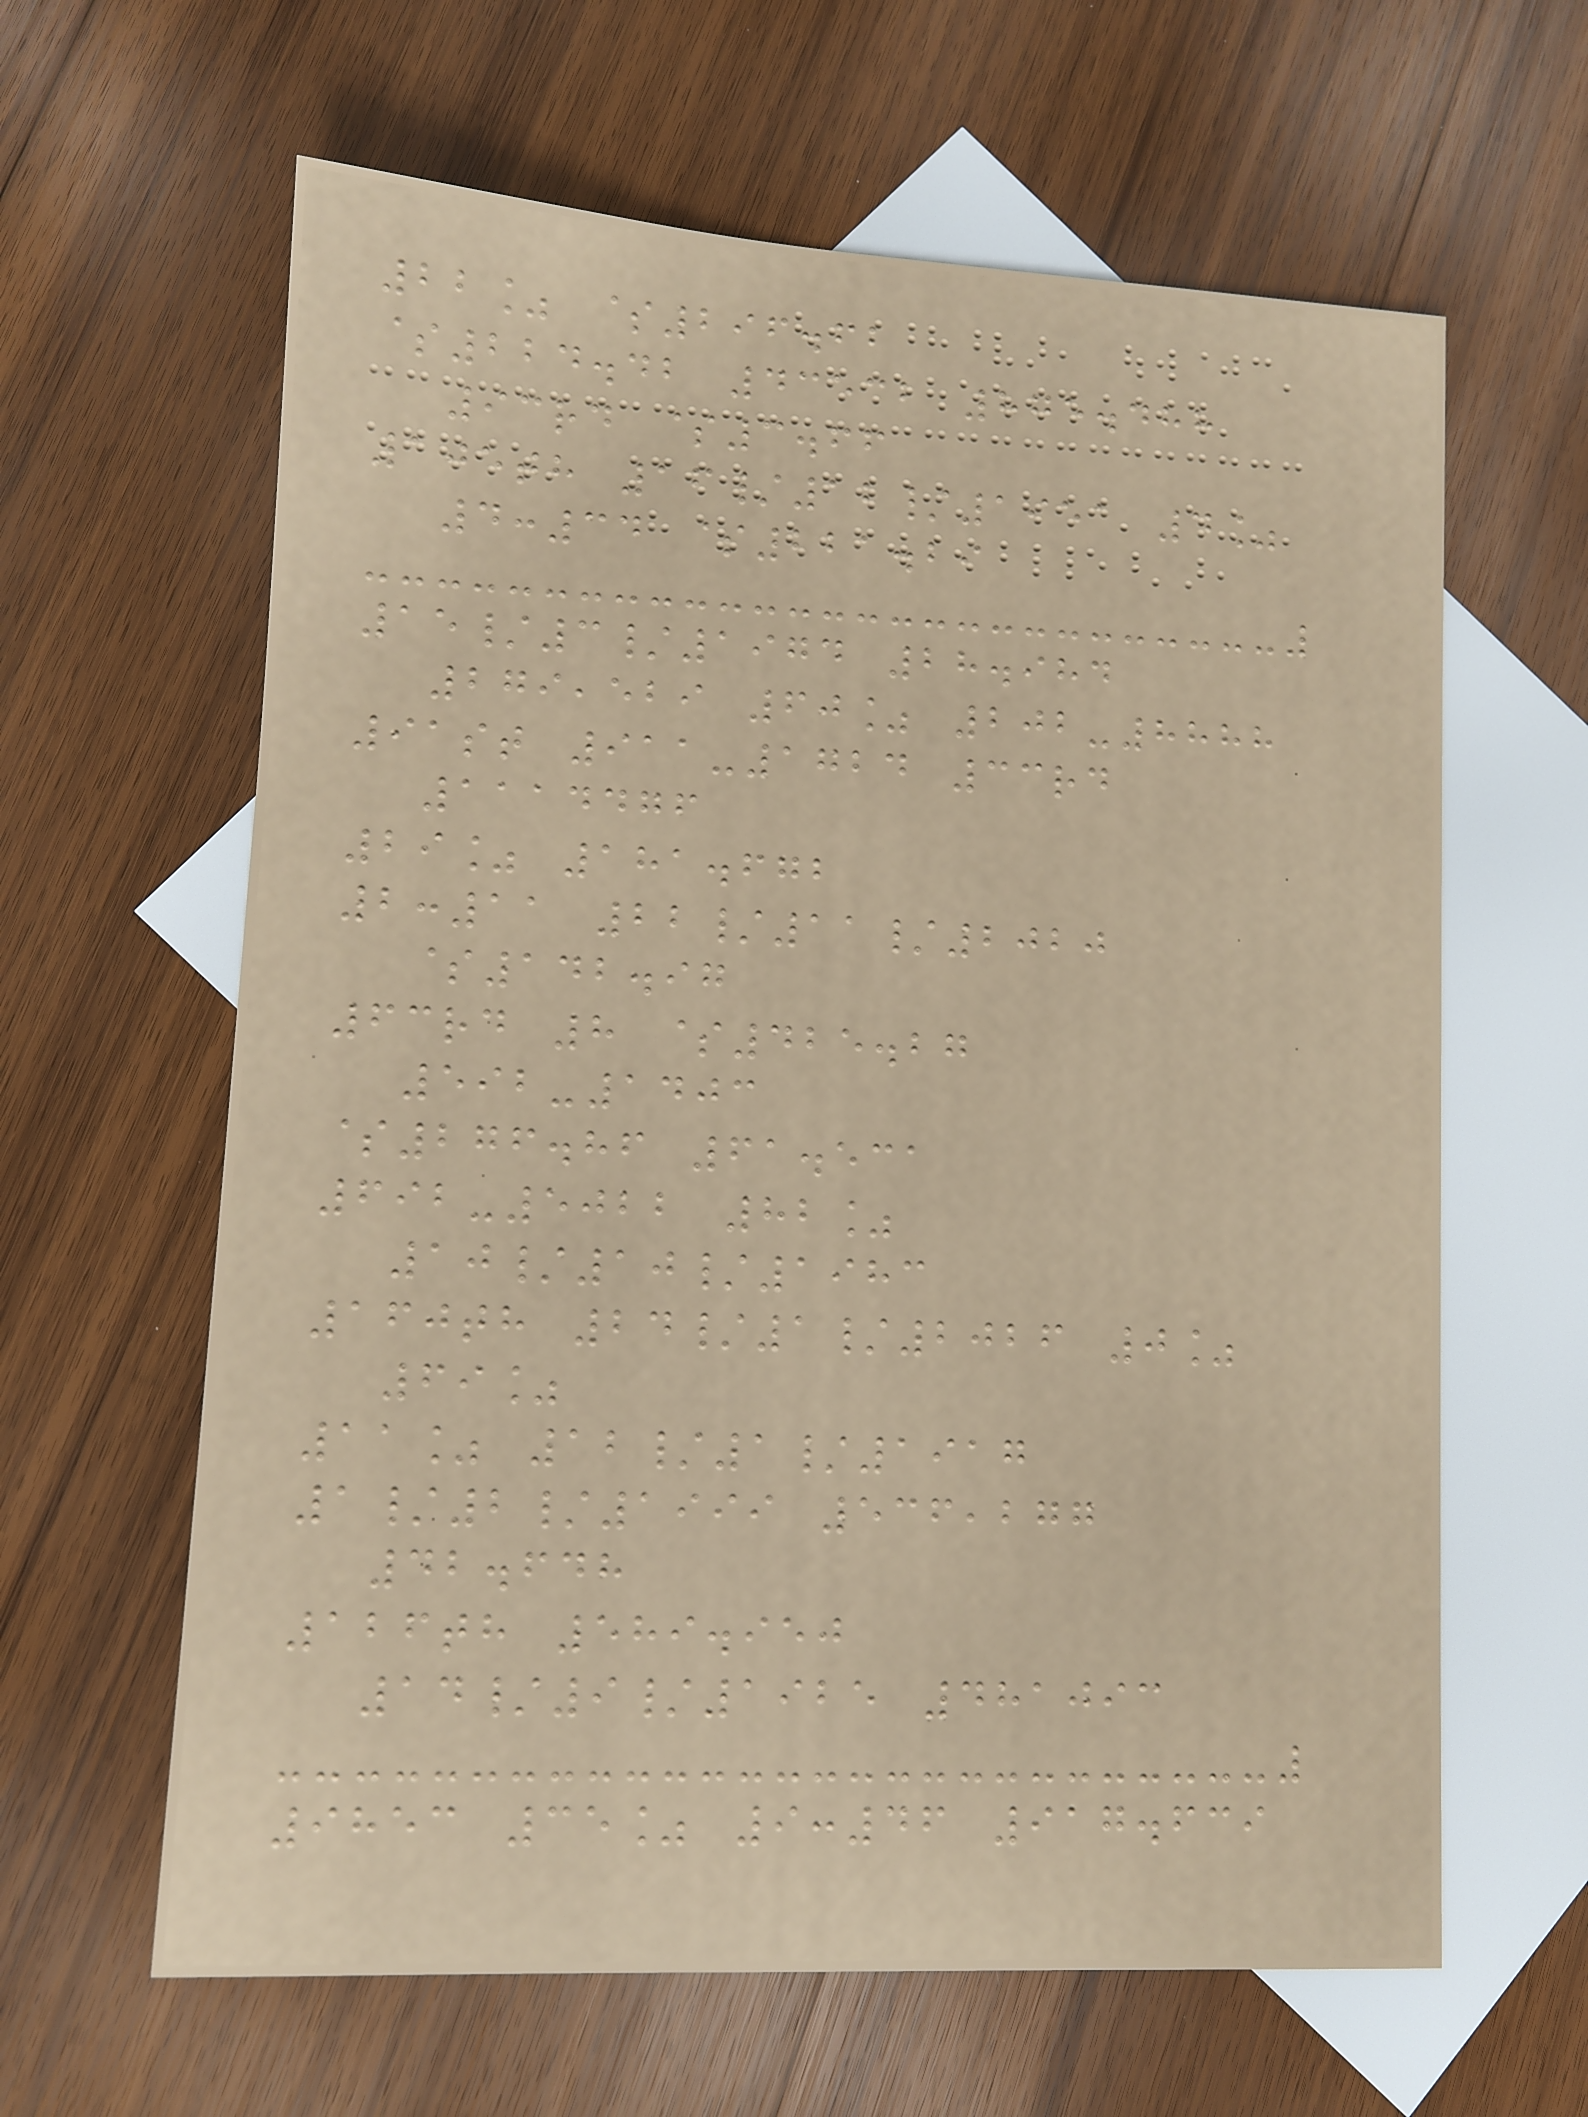22% $296.62
$224.42 43532 875.488
93rd $3.66
105th 16/12/1951 4%
4:34 $221.29
15/3/1974 28.984
279,529 60% 202-8888
91st 911-1724 33rd
1114476
29% 181.672
2:11 22/11/2020
$142.97
63rd 8 $425.27
592-1403
$276.86 61.531
692-5022 82%
10/10/1983
160th 24/1/2026 0%
69%
11% 12/1/1917
1/2/1999 536,277
42.648
126th 589.950
14/9/1925 481093
9853 35% 9:46 917.639
